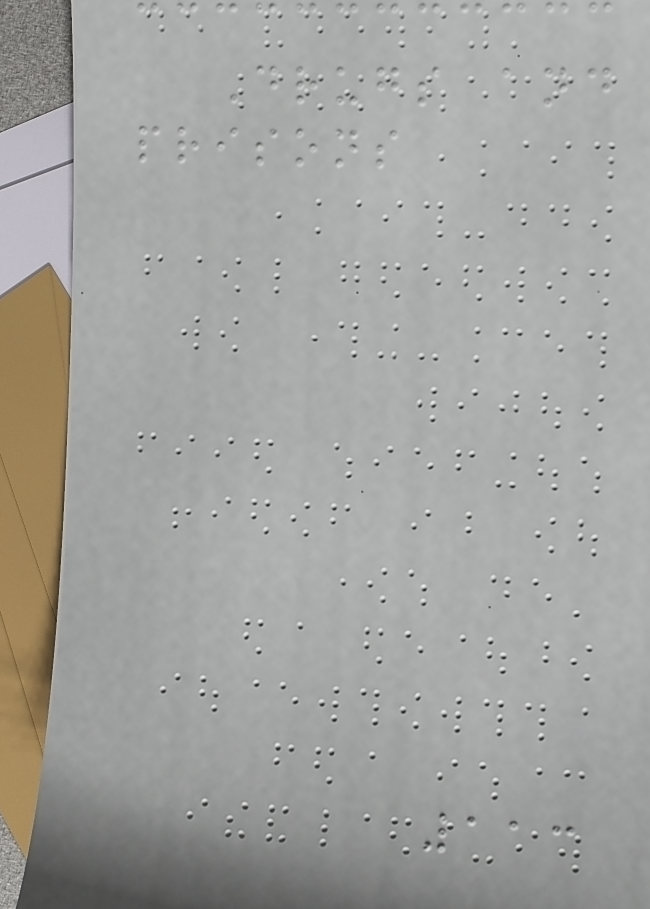Drugs and
prisons
113
